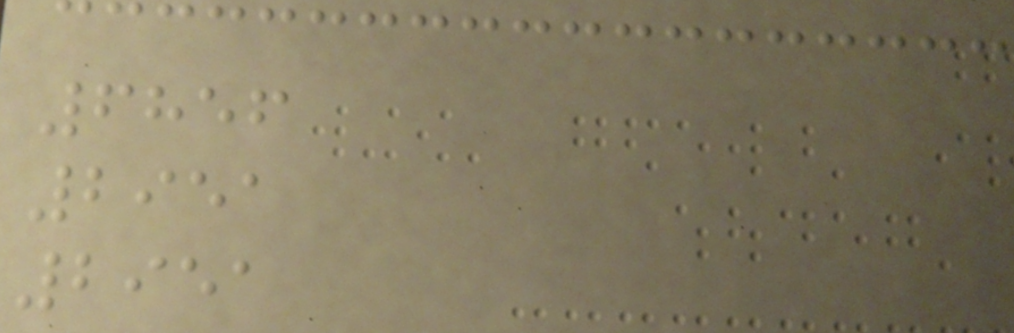6856
2951
2951
